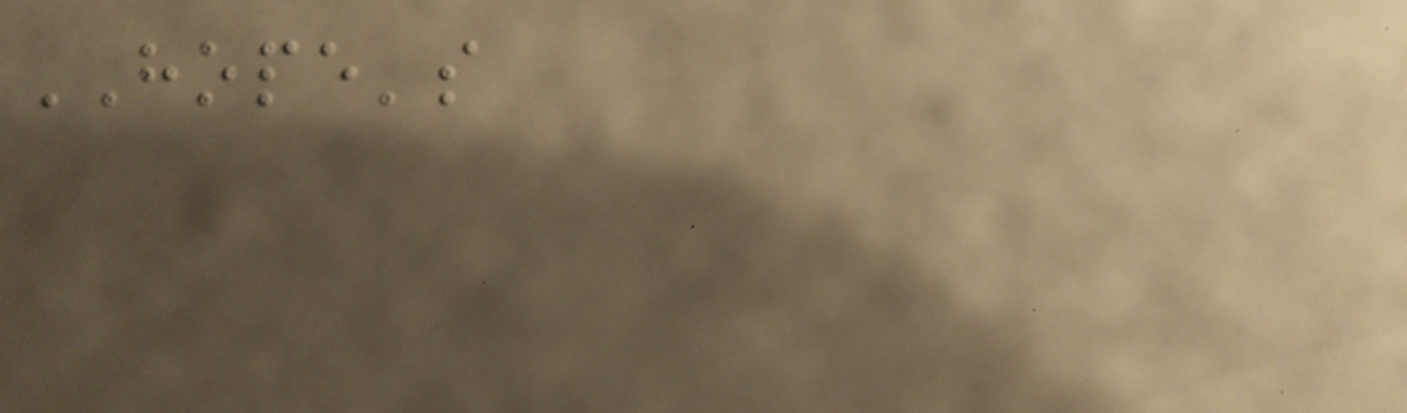HOPE's
